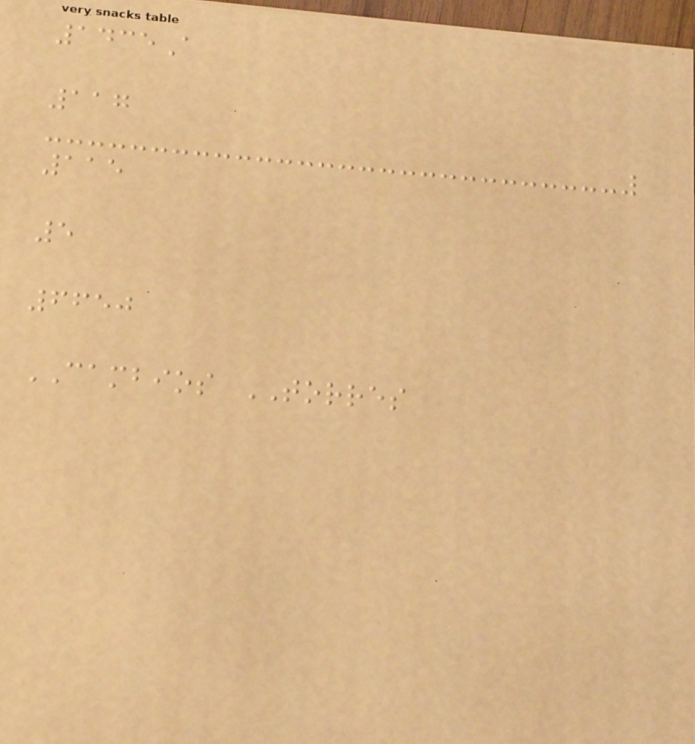1435A
117
115
5
6650
CAMBIOS TORRES
